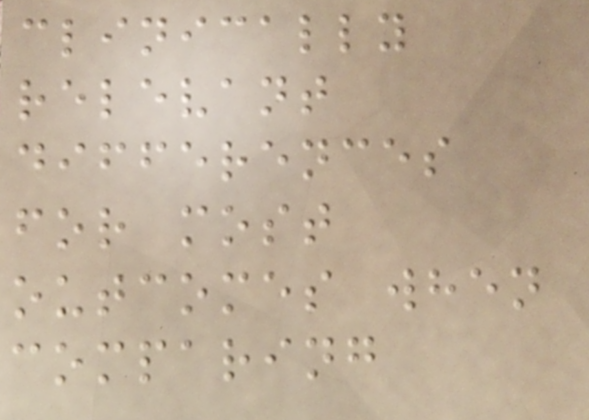clinically
relevant
differences
for most
outcomes when
comparing
